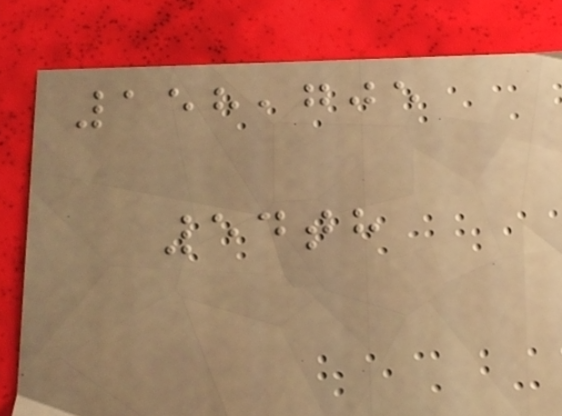158,705
54th
